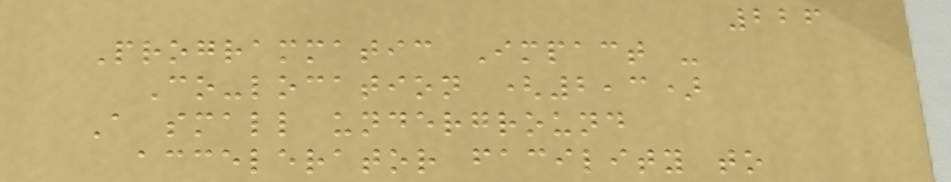226
Programmatic Impact -
Co-location (2,3)
A small underground
accelerator facility to
